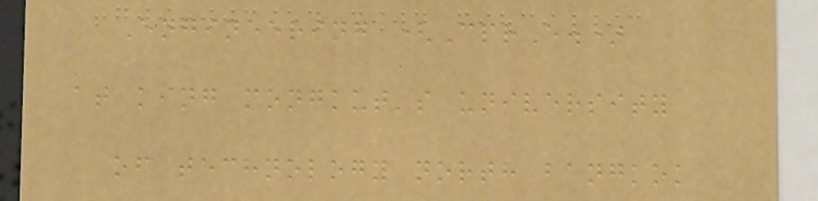Engineering (CprE.)
at king mongkut's university
of technology north bangkok
